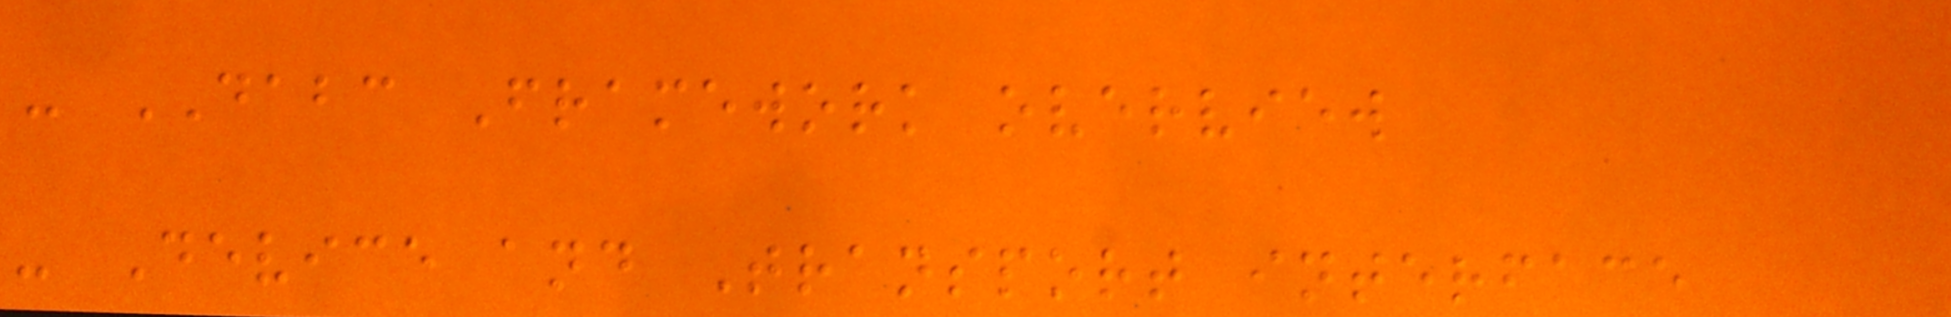- DABC Framework overview
- Device and Transport interface
